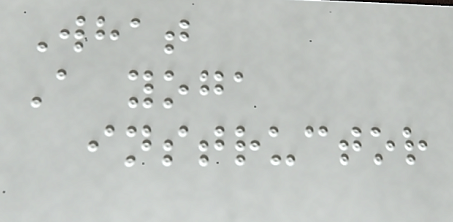What
A yoga
instructor
